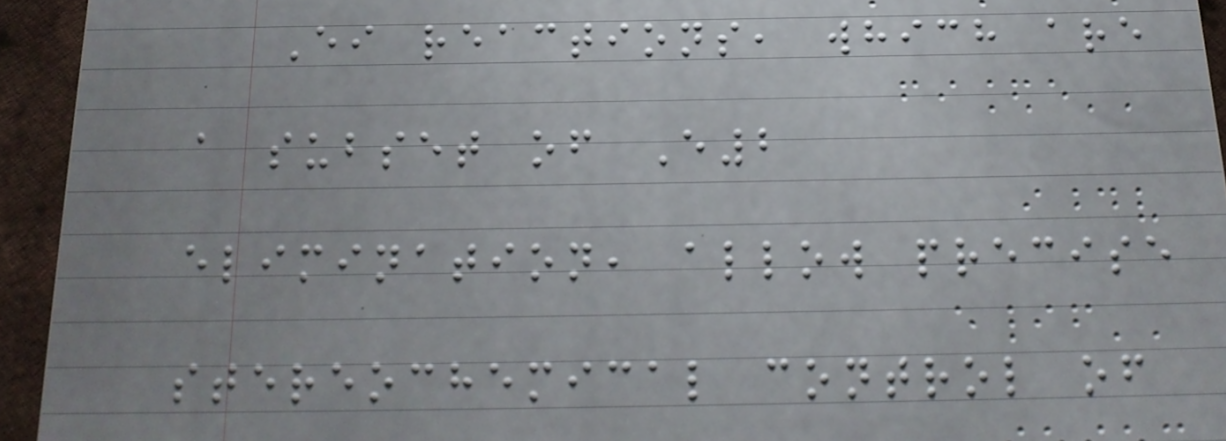Ei reactions, which are
a subset of E2
elimination, allow precise
stereochemical control of
